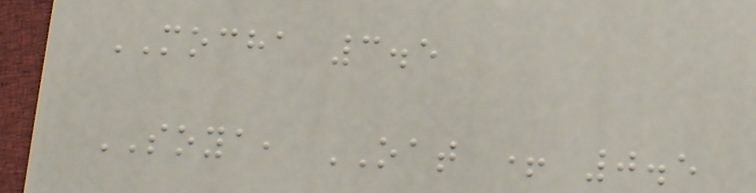MOCHA 3.5
SOYA, OAT + 0.5
